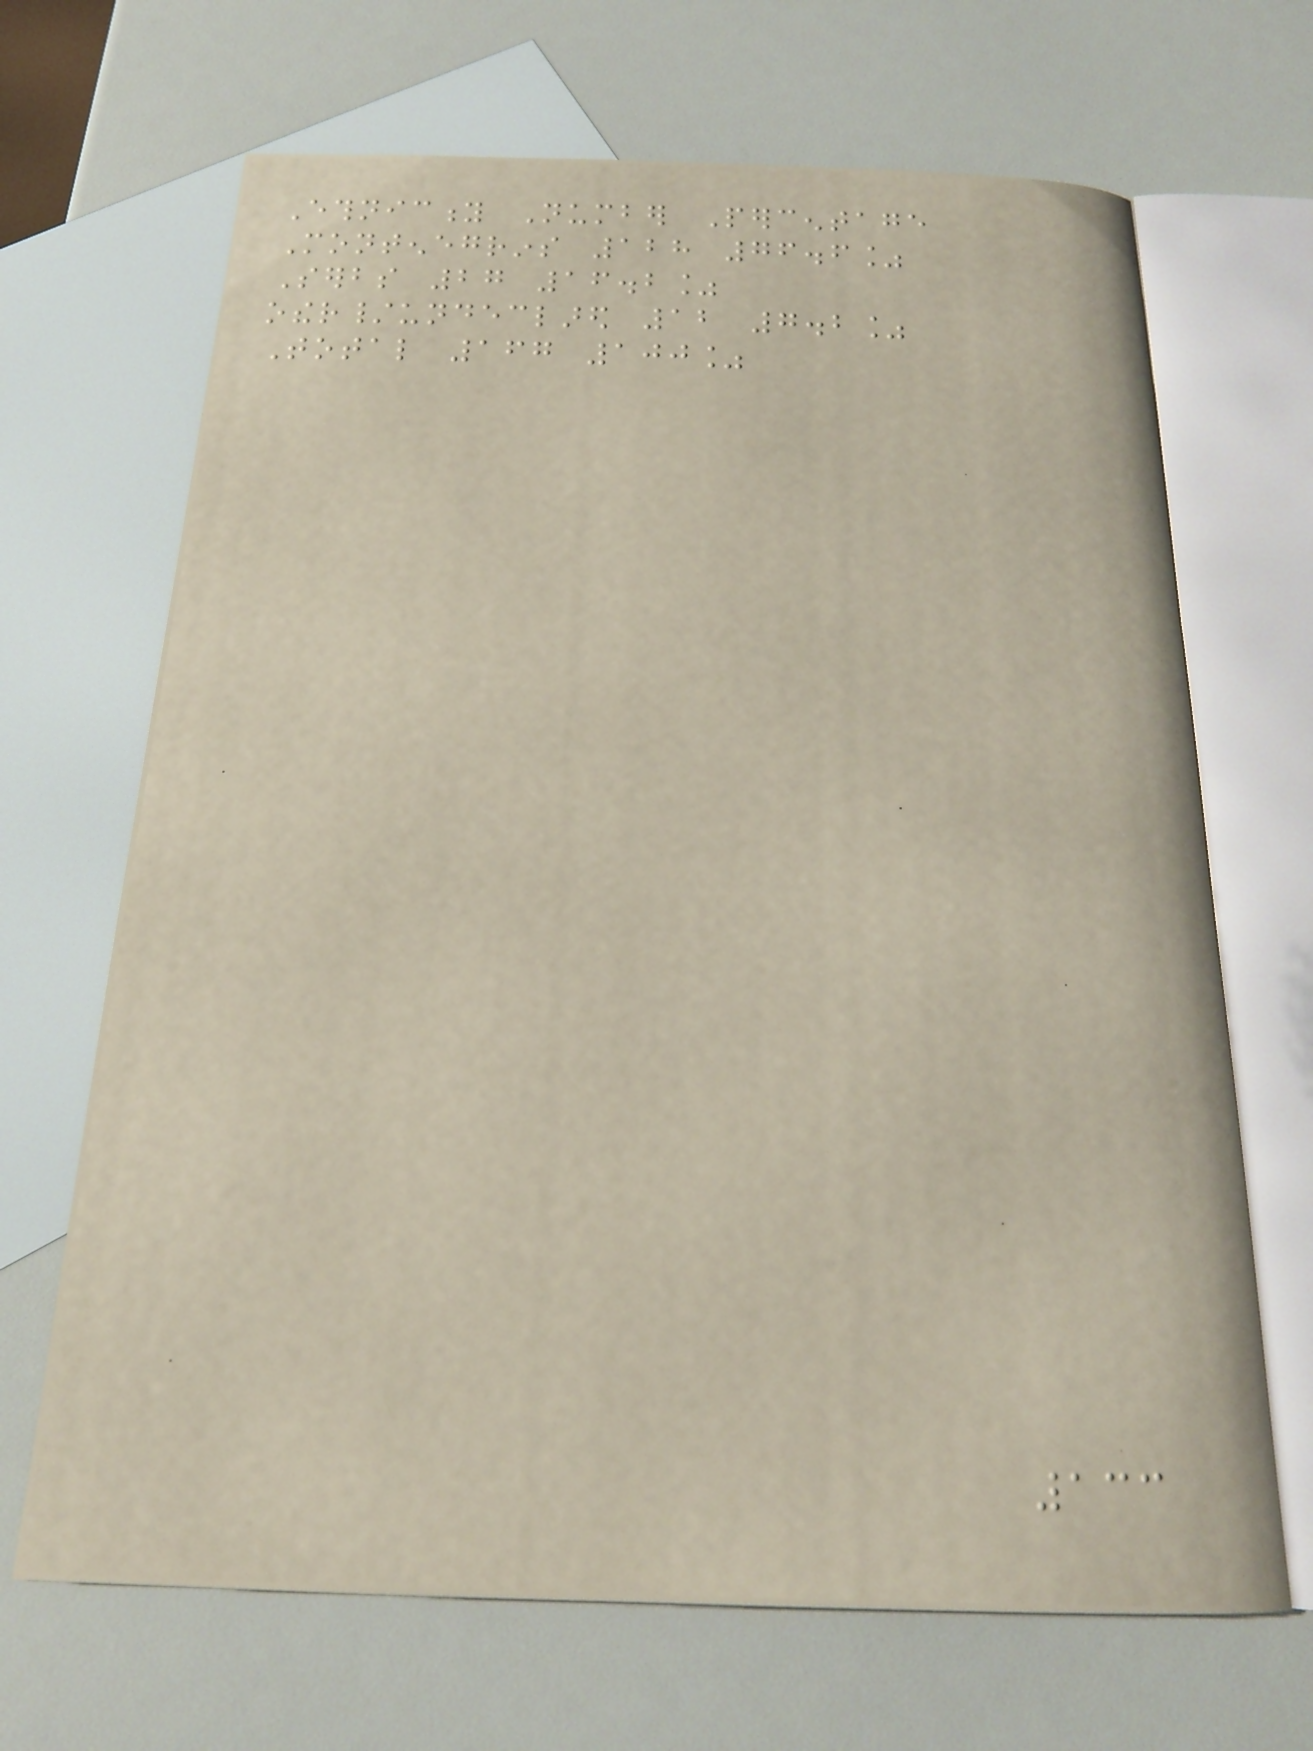Ethnicity Number Percentage
Montenegrins 128 76.6%
Serbs 27 16.2%
other/undeclared 12 7.2%
Total 167 100%
133
